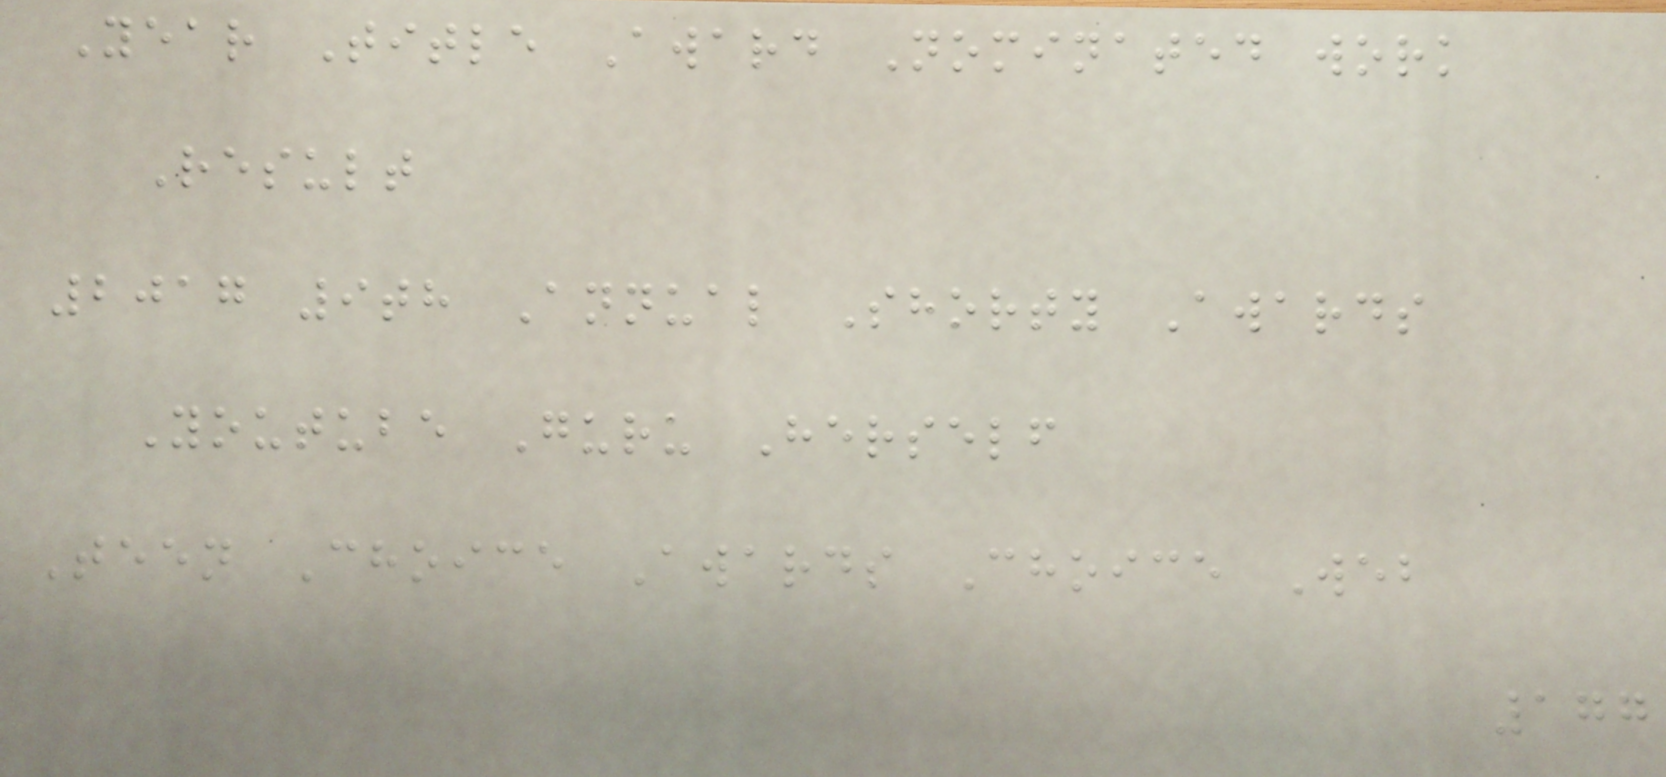Year Title Award Nominated work
Result
2017 9th Annual Shorty Awards
Youtube Guru Herself
Teen Choice Awards Choice Web
177
